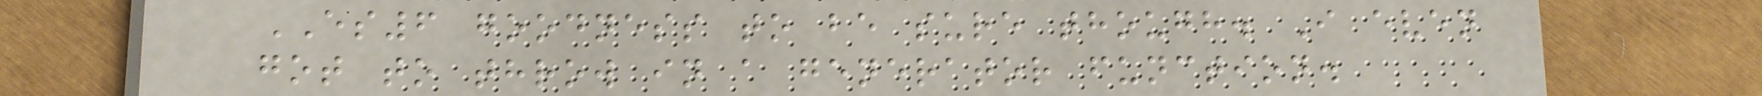ES6 goodness to be sure though. I even
got to throw in a generator function.
